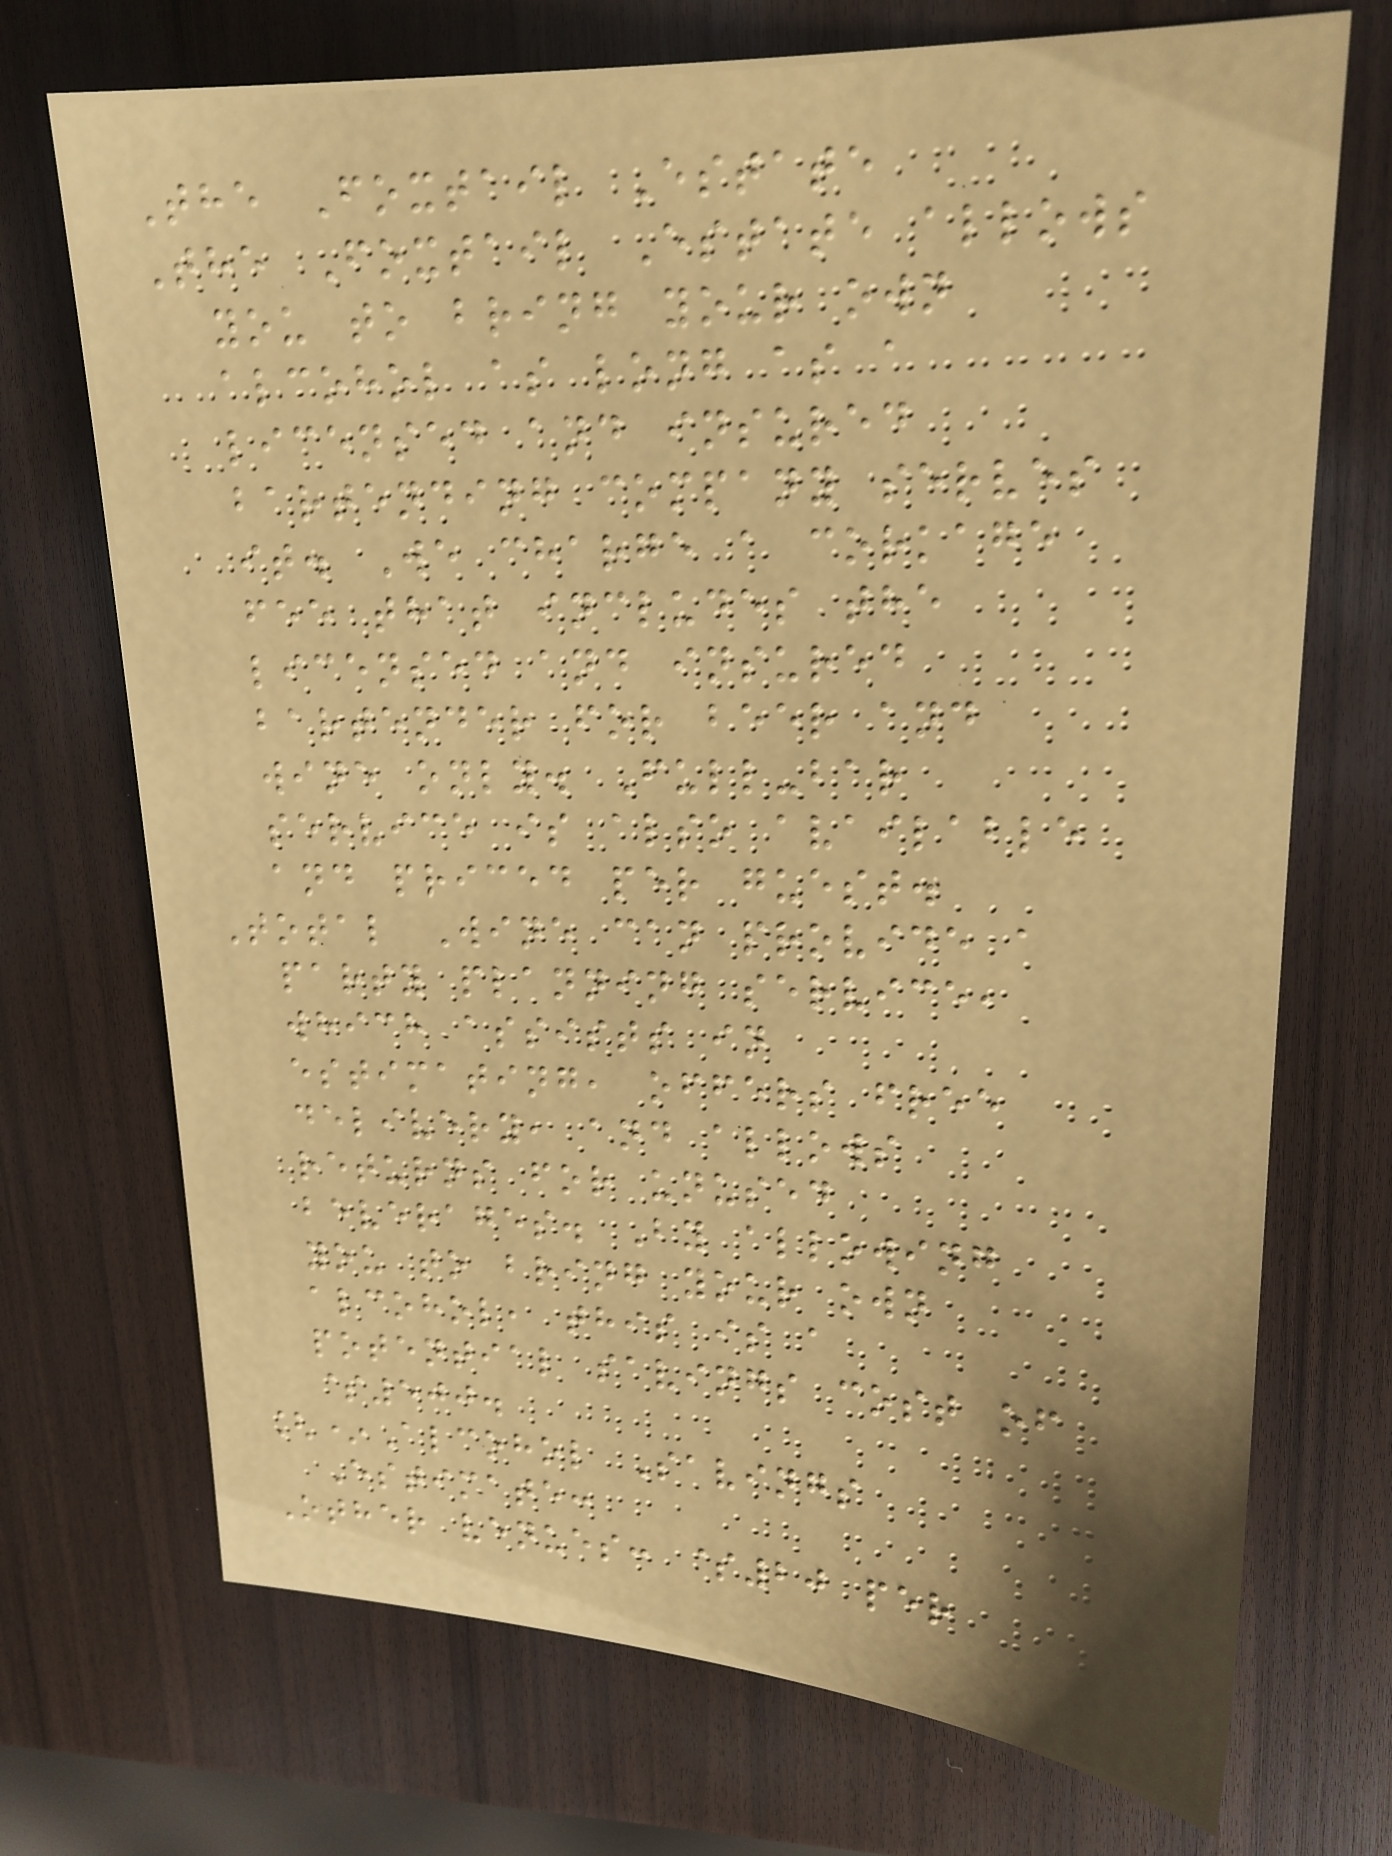The Foxtail Estate
The Foxtail Estate allows
you to bring your own
alcohol as long as a
licensed and insured
bartending company serves
it. We charge a corkage
fee that includes the
licensed and insured
bartender for beer and
wine only. Full-bar
service is also available
and priced per guest.
Total Wine can provide a
party planning service,
which assists in
estimating, offers free
delivery, and allows
returns for unused
beverages. By allowing
you to bring your own
alcohol, this is a
potential savings cost of
$500.
[*Alcohol Savings
Estimate:
Other venues: $20 per
